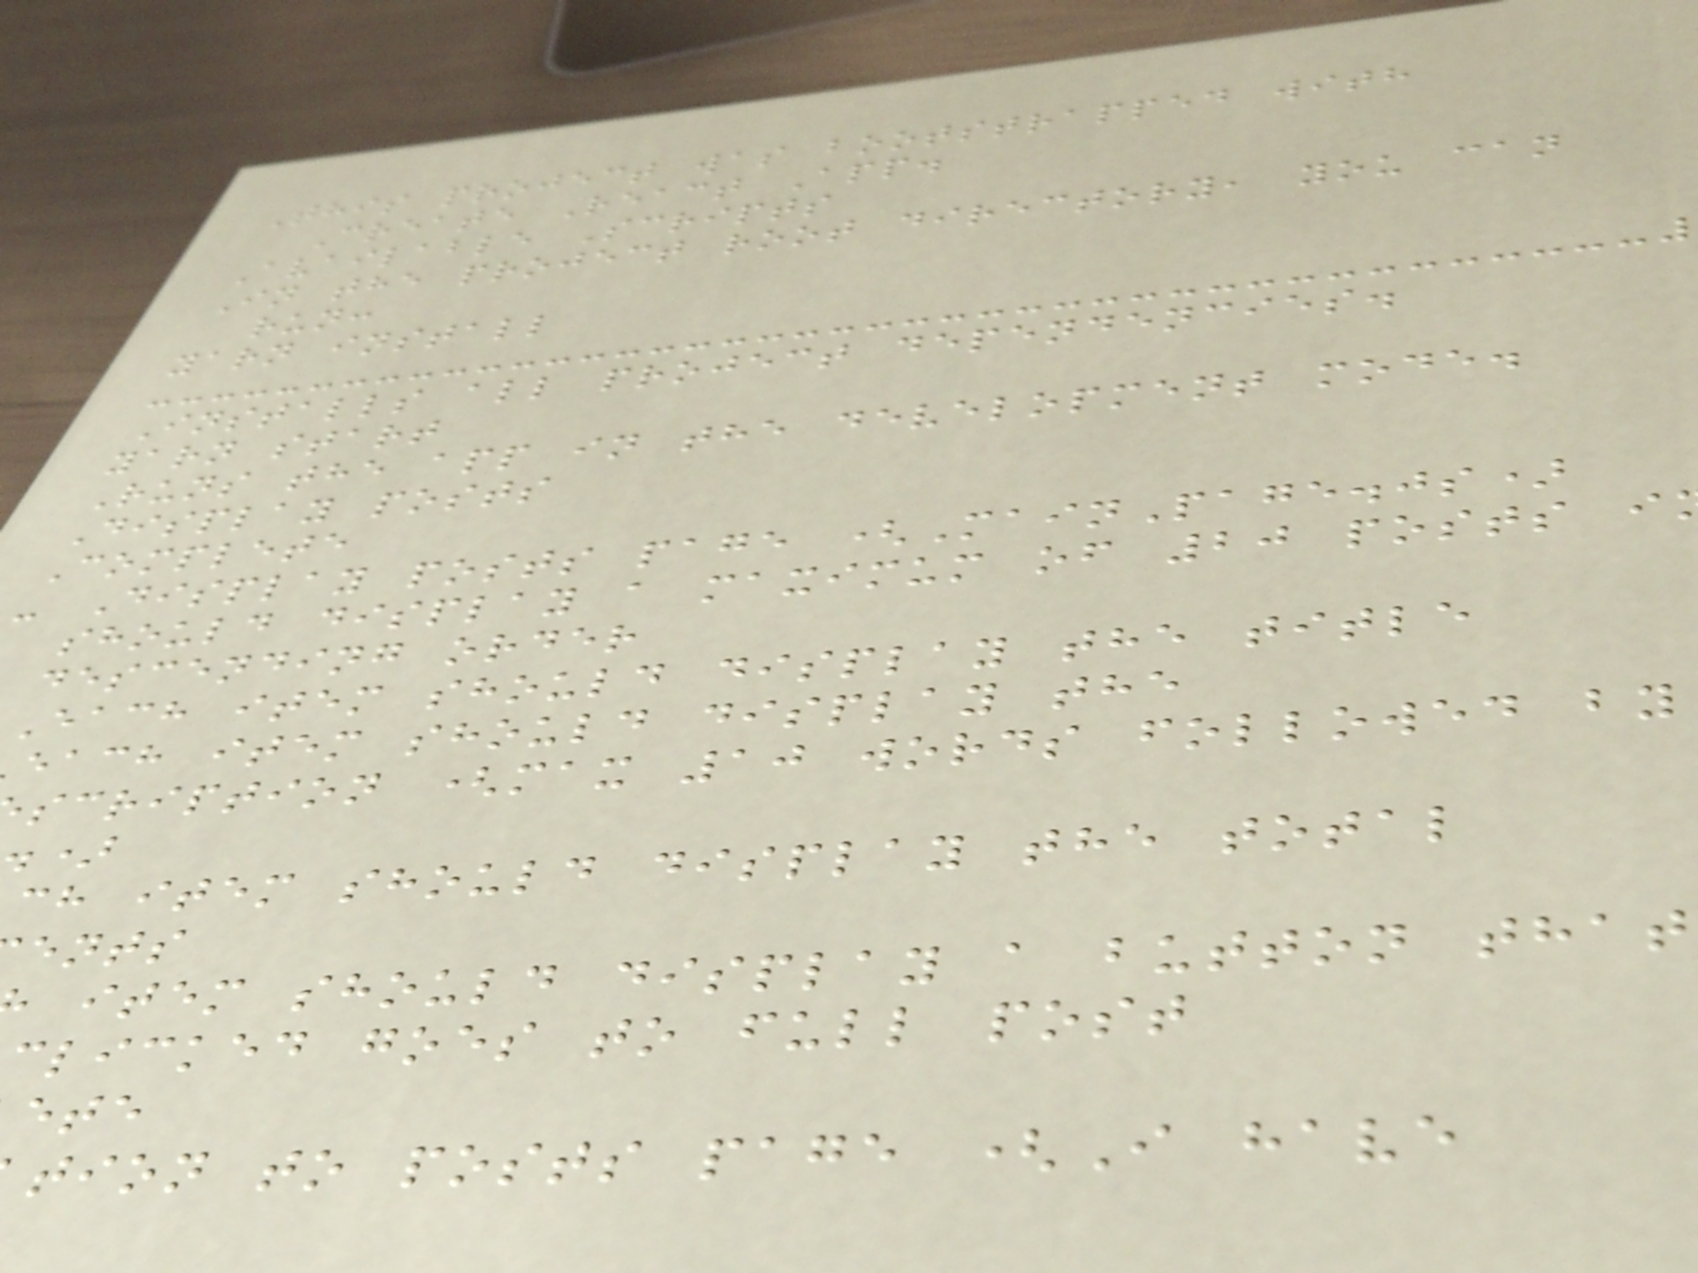This project was bootstrapped with
Create React App.
Available Scripts
In the project root directory, you can
run:
yarn install
Installs all project dependencies.
yarn start
Runs the app in the development mode.
Display posts
Complete
- Display posts page (MainPage.js)
should display a maximum of 20 posts i
descending order
Each item should display the title
each item should display the
scription (max 10 words followed by
ch item should display the total
ents
item should display a button that
clicked goes to full post
tion to posts page (I have
